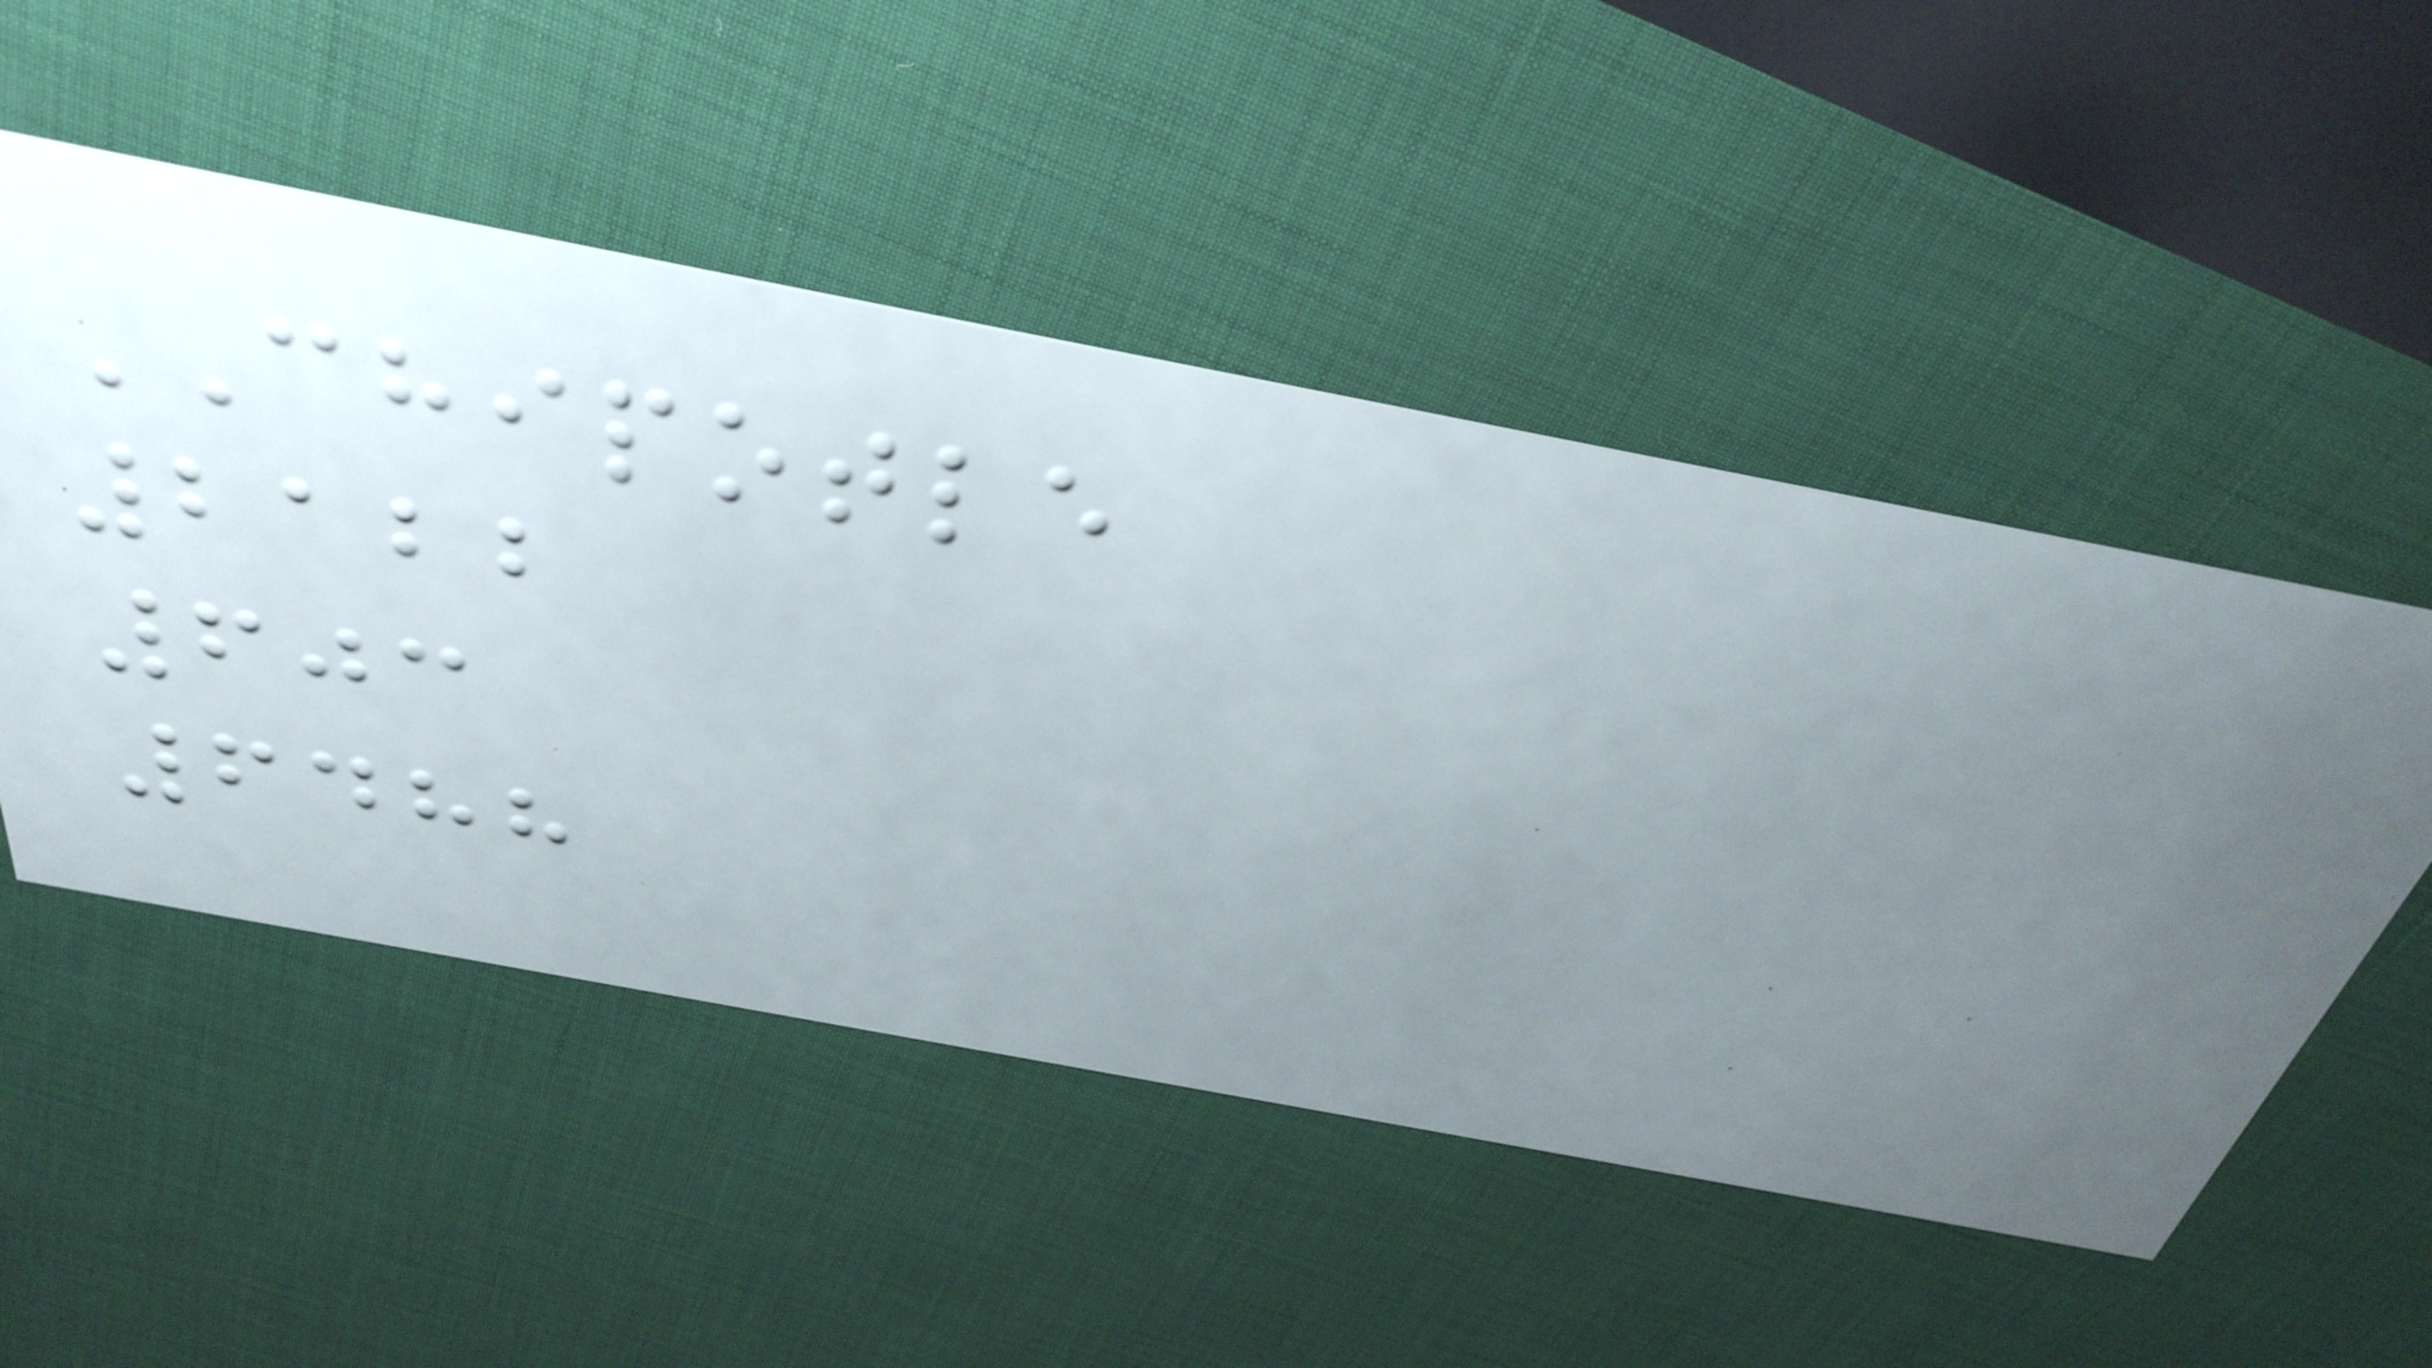CHIPOTLE
2122
603
6488
